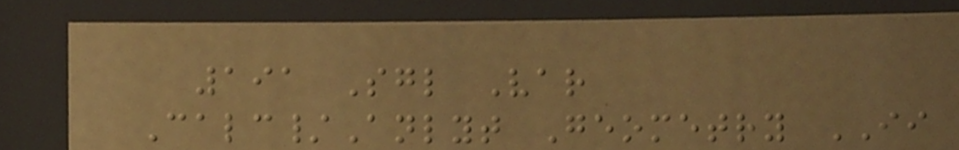191 Sgl Var
Calc/Anlyt Geometry II
